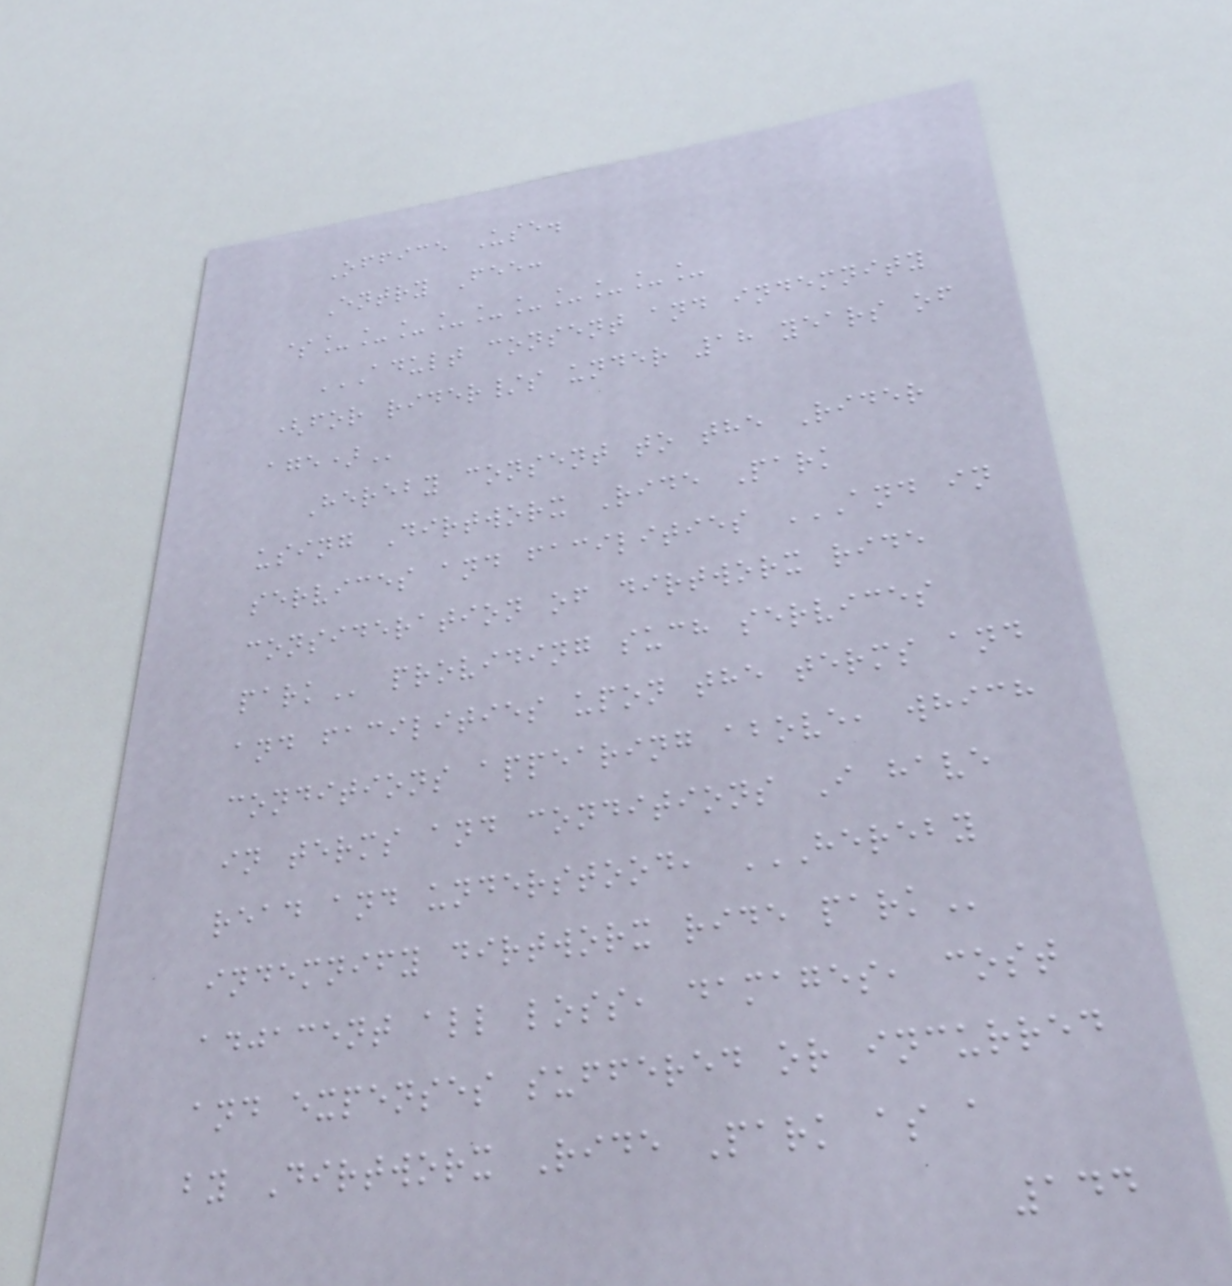Office Use.
Entry Fee:
$__________
ADULT CONSENT AND INDEMNITY
(FOR RIDER/S UNDER 18 YEARS OF
AGE)
Hereby consent to the Rider
using Dirtworx Ride Park
services and facilities AND IN
CONSIDERATION OF DIRTWORX RIDE
PARK providing such services
and facilities upon the terms and
conditions appearing above, which
in terms and conditions I have
read and understood, HEREBY
INDEMNIFY DIRTWORX RIDE PARK
adjacent all loss, damages, cost
and expenses suffered or incurred
by Dirtworx Ride Park as a
144
